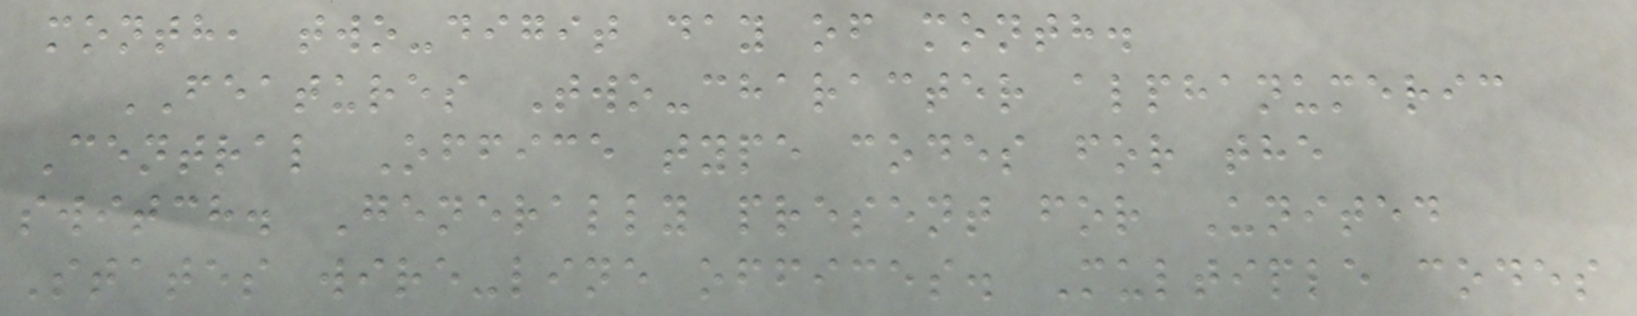month, two-digit day of month.
FEATURES Two-character alphanumeric
Central Office type codes for the
switch. Generally present for United
States wire-line offices. Multiple codes
